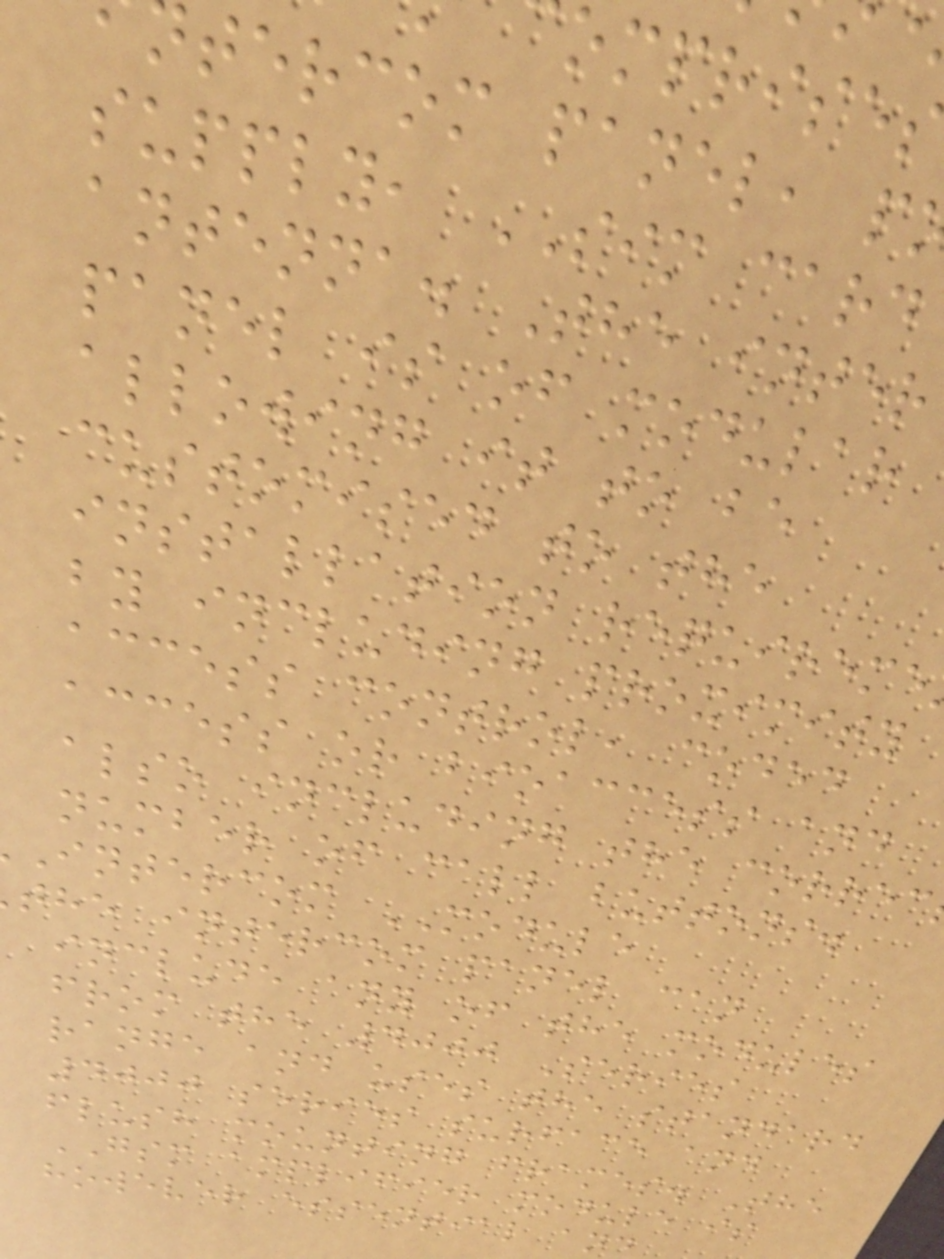tercom panel, p
supply, SIM card
antenna. The inter
panel is of modular
allowing it to be
customised to the
installation requireme
by including proximity
access control, coded
access or bioaccess and
also including the correc
number of call buttons.
intercom MODULE
the intercom panel can
include any of the modules
from the 4000 Series
range and uses the standard
4000 series surface and
flush mounting frames. The
GSM amplifier module is
however essential an
